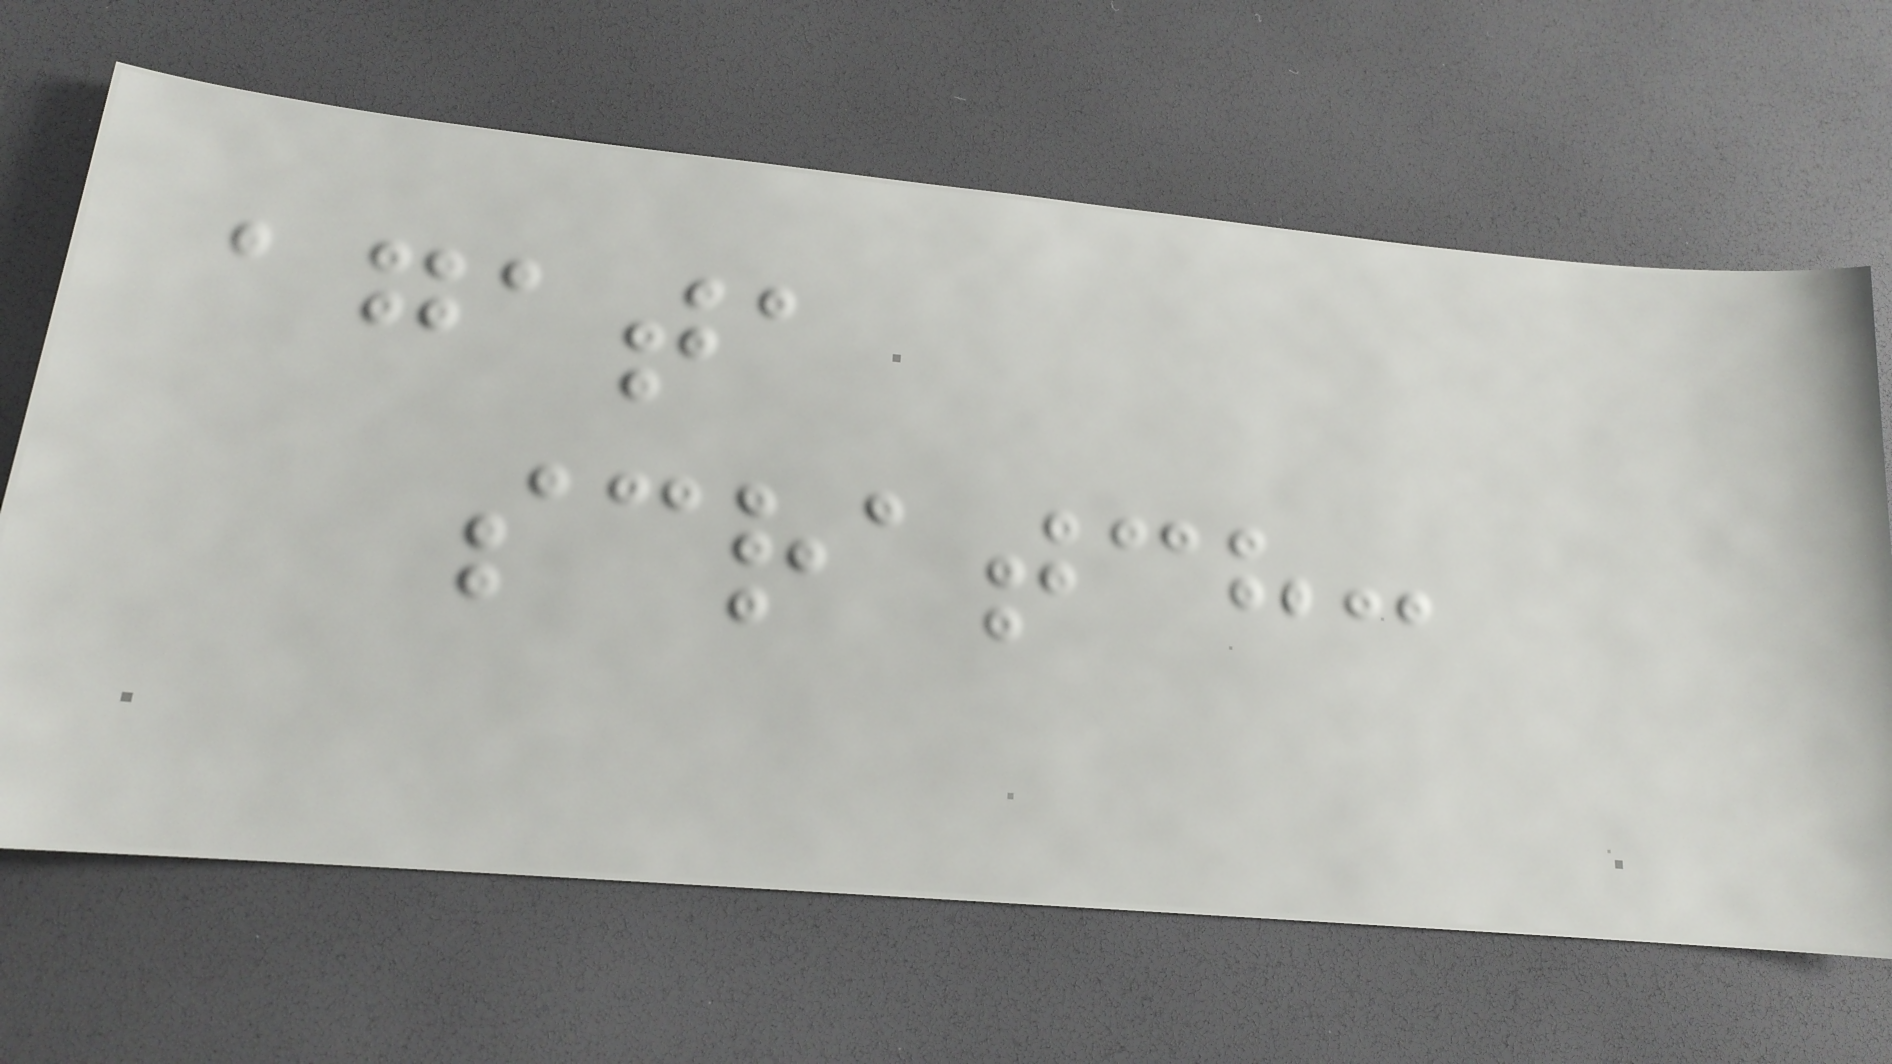agata
scratch:
